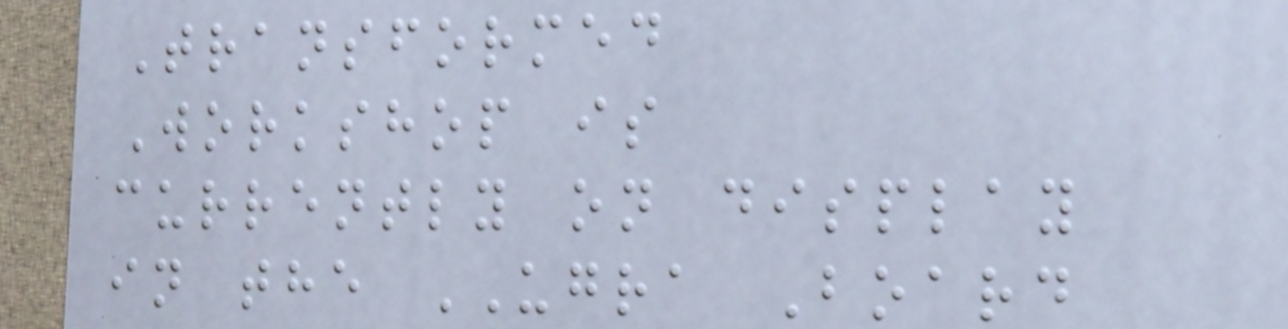Transformed
Workshop is
currently on display
in the UGRA Board
